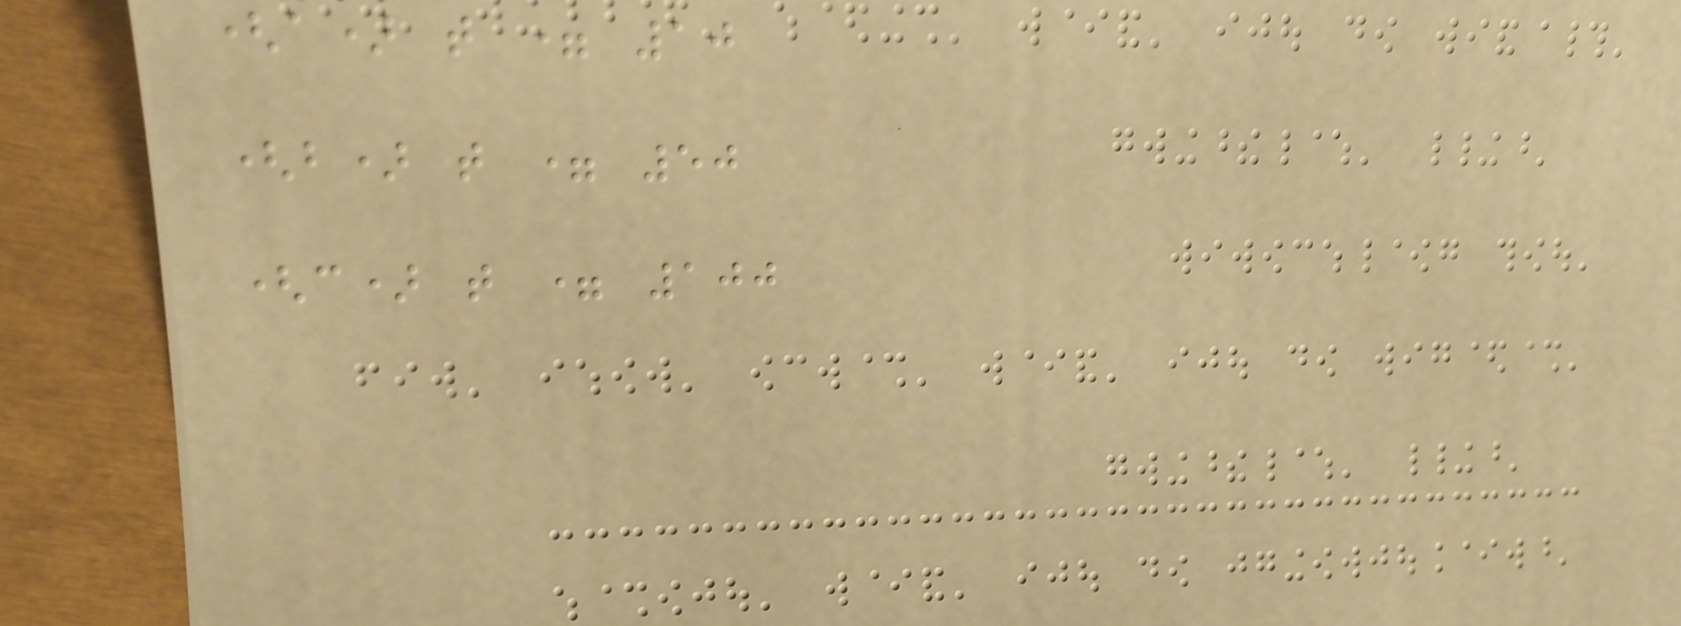(a) t = 10
(b) t = 50
(c) t = 100
